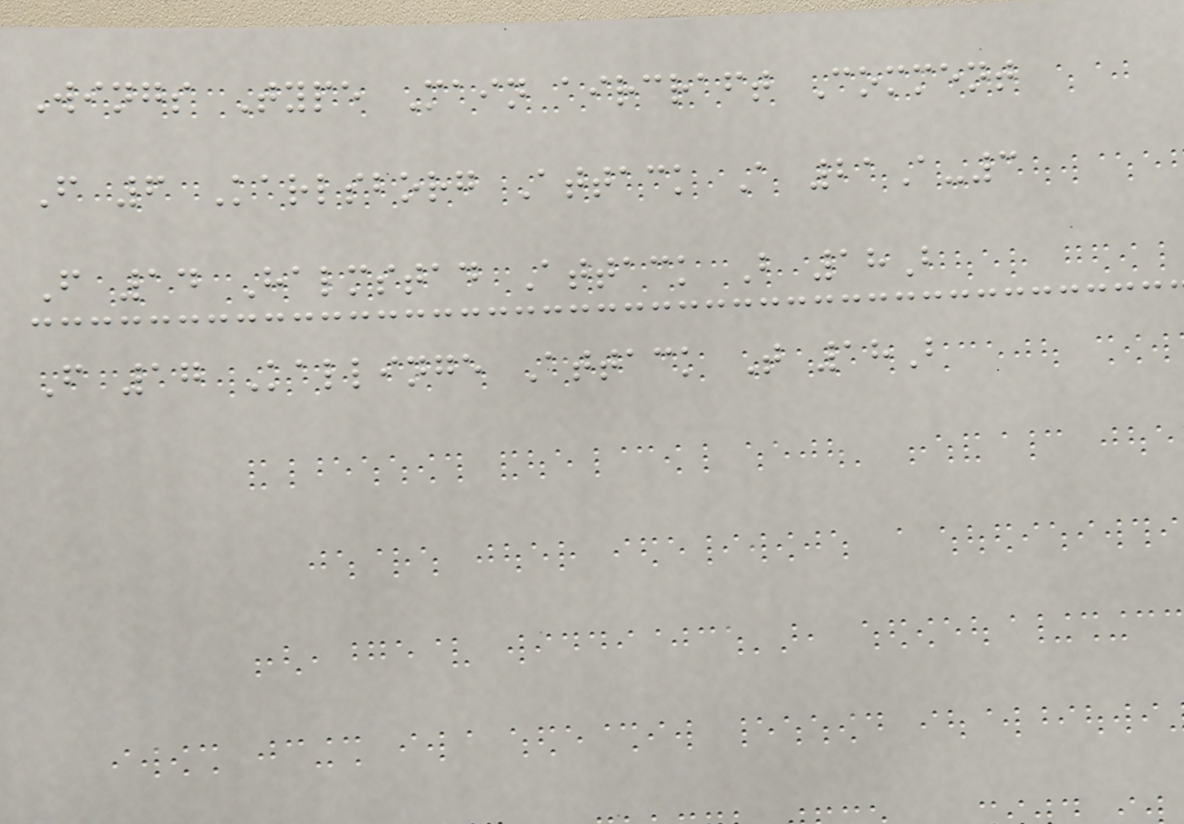Wings Type Main aircraft Comment
F 6 Karlsborg Attack A 21A-3
F 14 Halmstad Attack B 18B
F 17 Kallinge Attack T 18B
